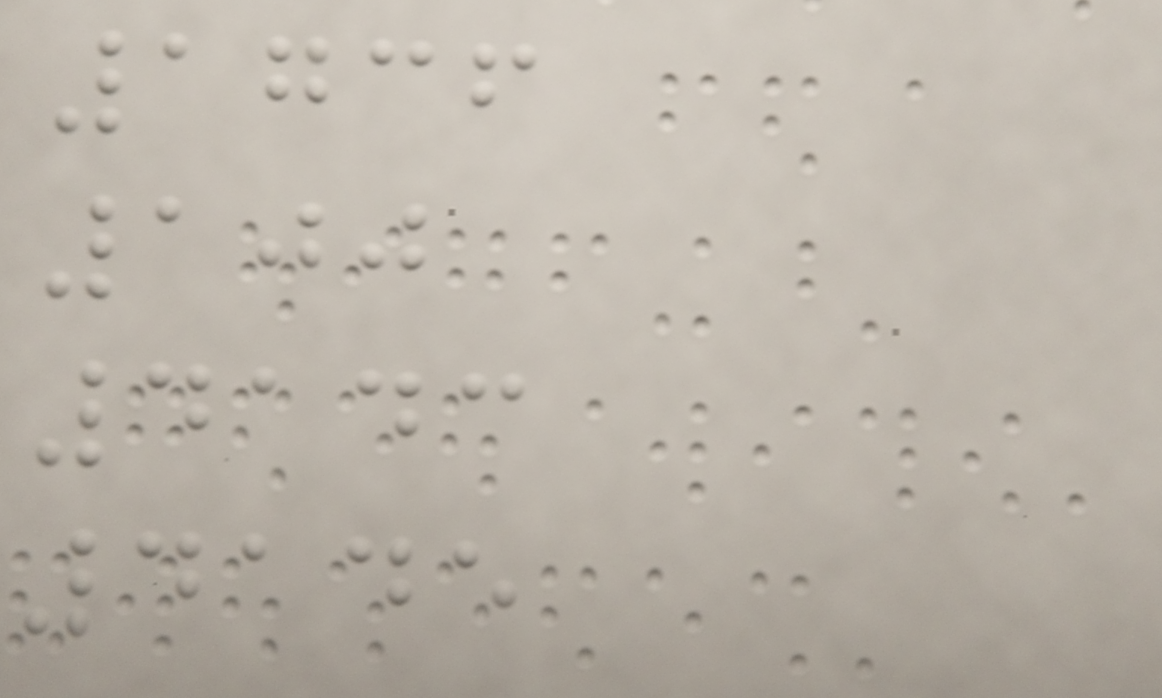1736
100
4143
4145
